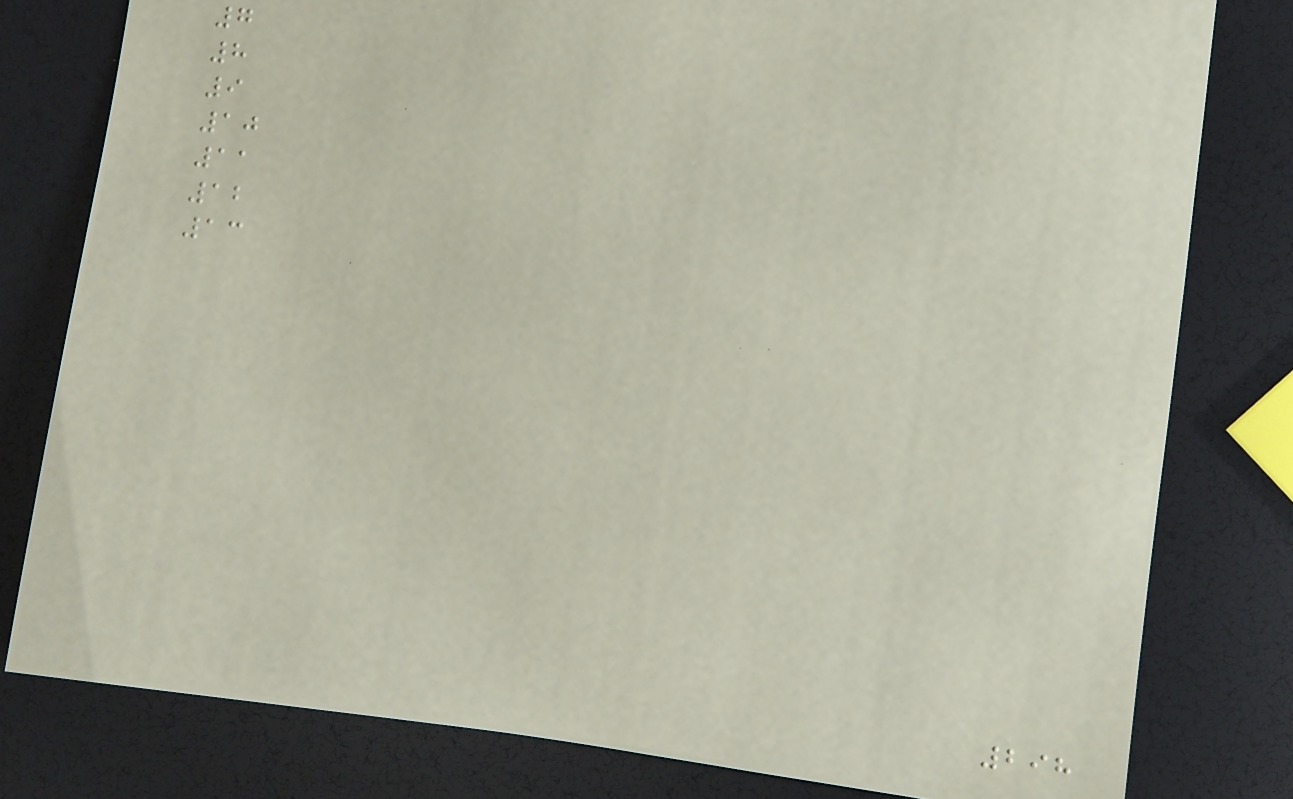7
8
9
10
11
12
13
298
